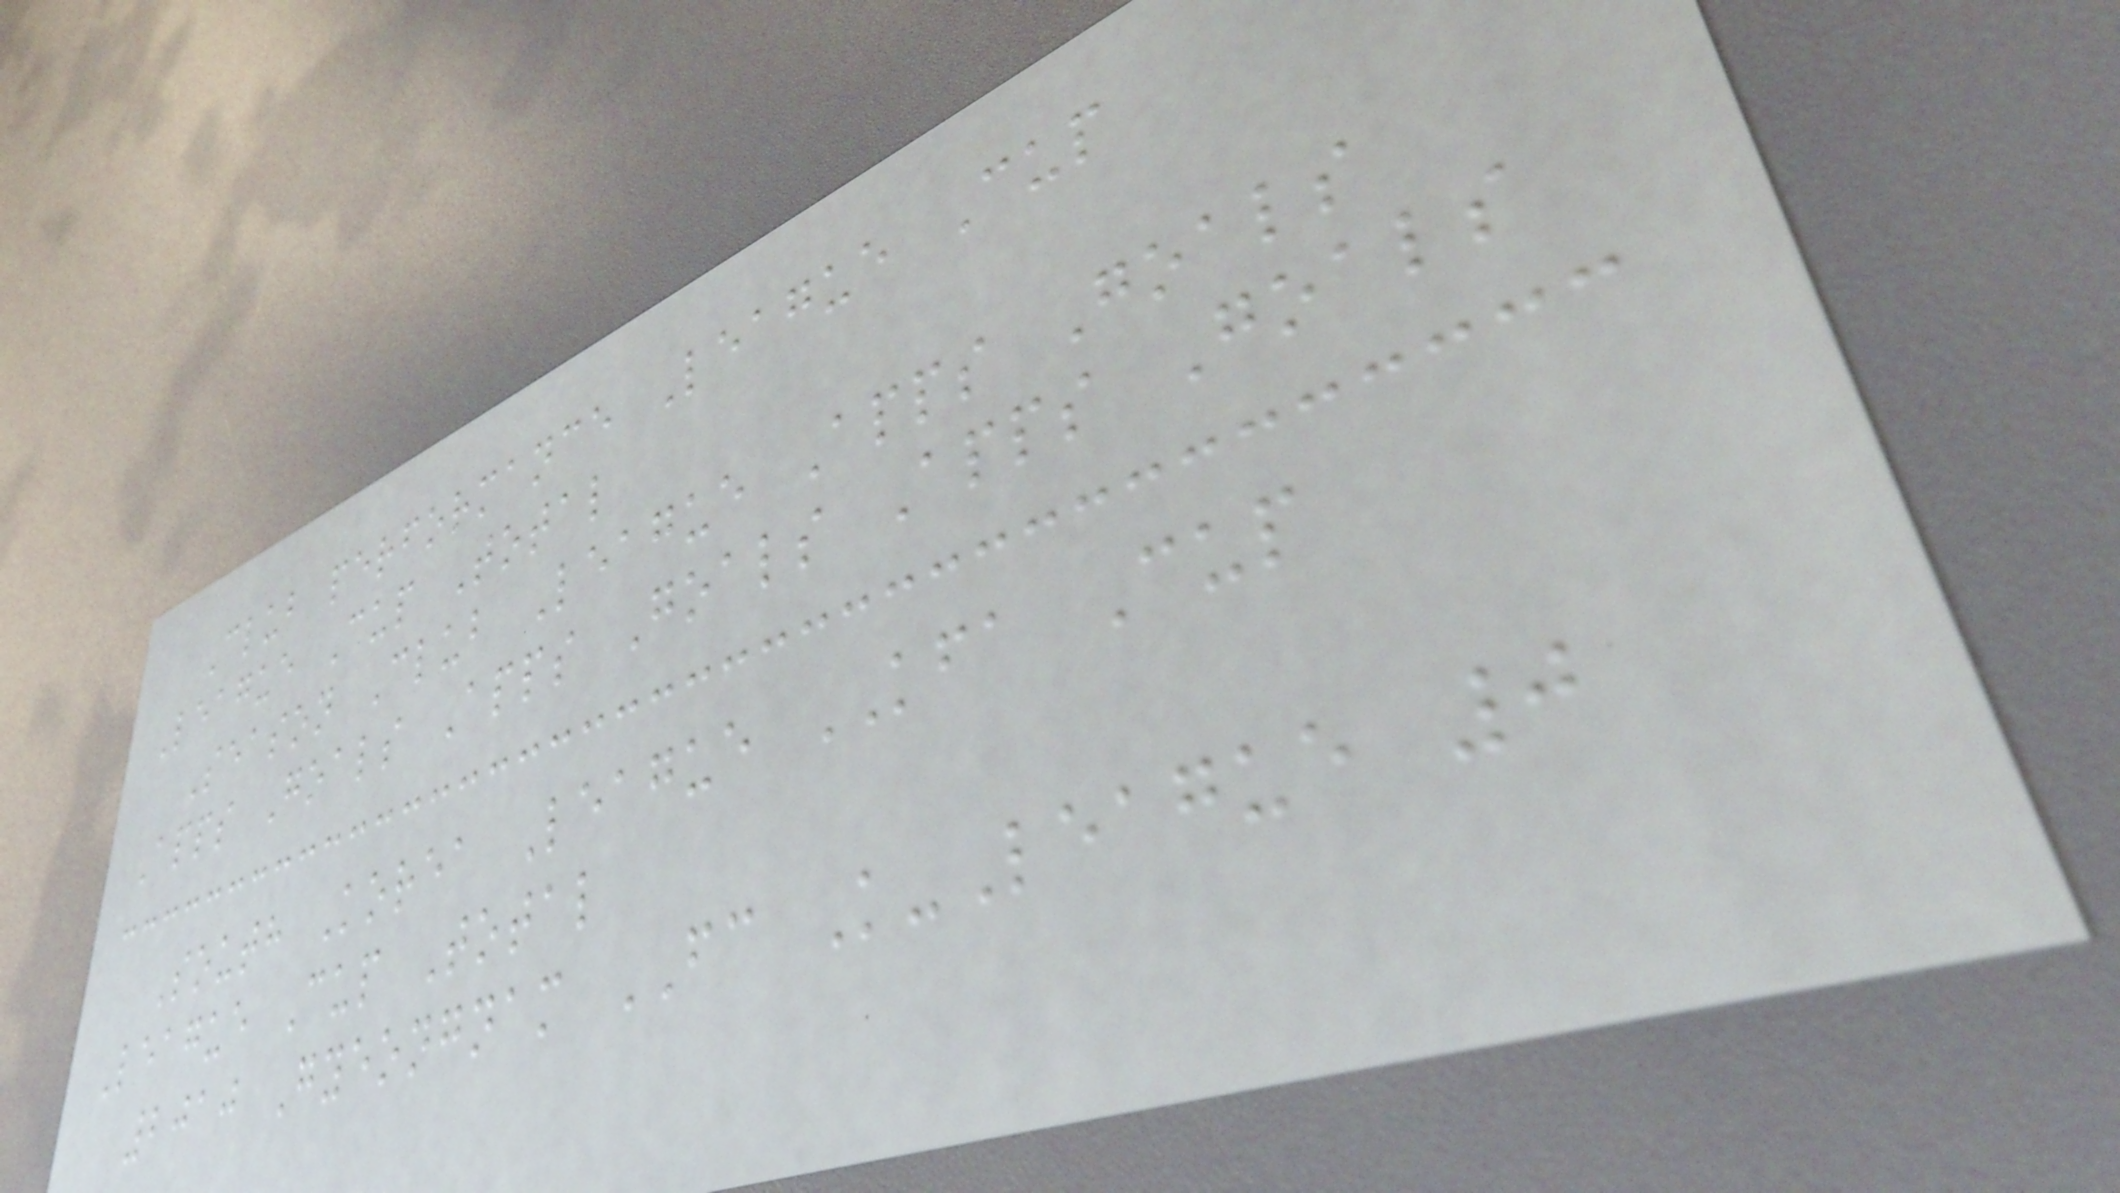Club performance League Cup
League Cup Total
Season Club League Apps Goals
Apps Goals Apps Goals Apps Goals
South Korea League KFA Cup
League Cup Total
2010 Gyeongnam FC K-League 0
